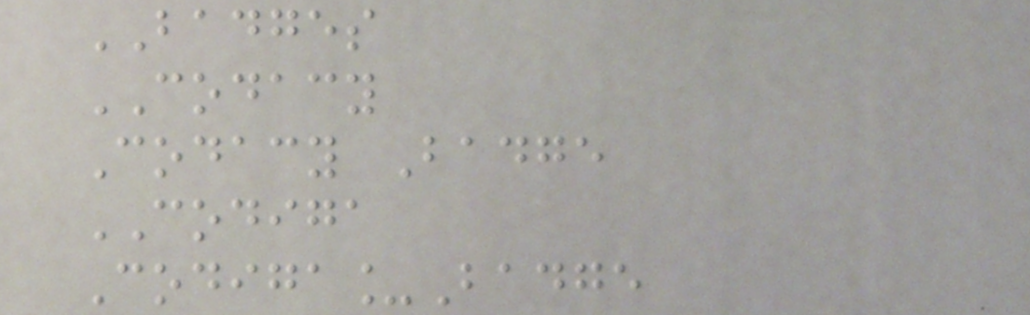BADGES
CODACY
Codacy Badge
CODIGA
Codiga_Badge
